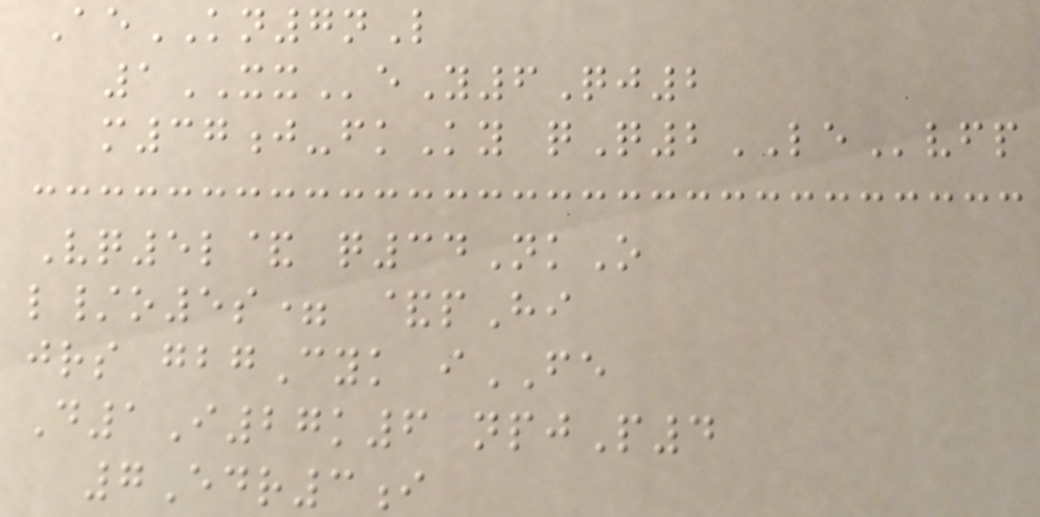AeKN7nL
1XXeY6Qj2
m37j-fkKy qQ2LEvfp
Vq5l& q34NkO
l/o5s= &pHi
jrs gbgCyk iFE
D1I27k6 npjP4
7Edr3i
